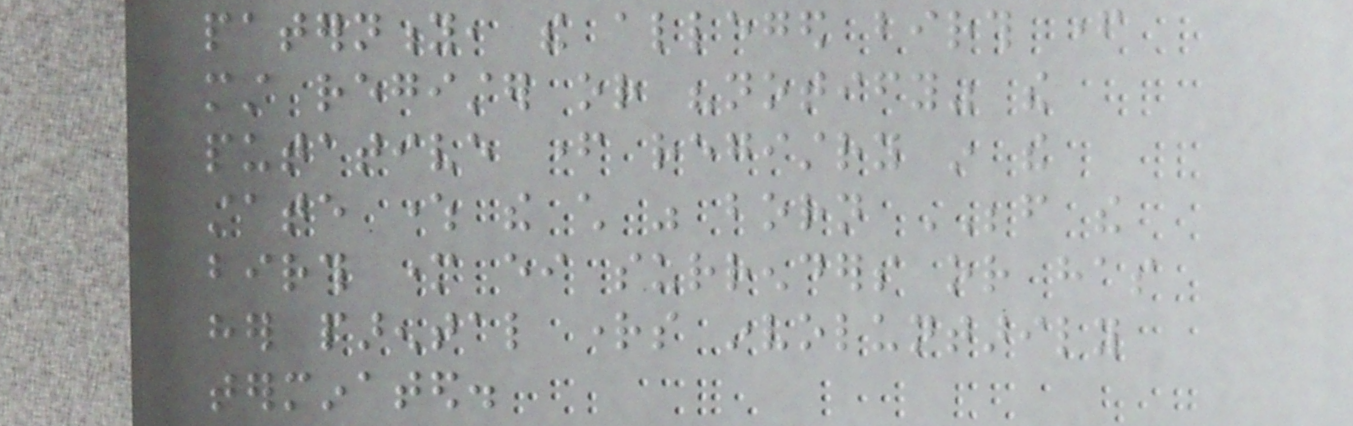paternity, the alleged birth father
must register or "notify" the
putative father registry in the
state where the child was born BEFORE the
birth mother either surrenders or has
her parental rights involuntarily
terminated.
